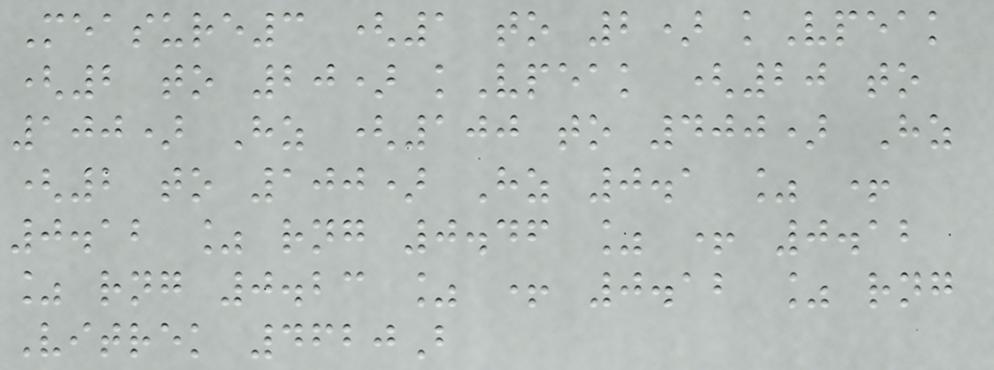Measure3 (1 to 2) kVpeak
(2 to 20) kVpeak (20 to
100) Hz (100 to 400) Hz
(2 to 100) Hz 0.1 % +
0.12 % rng 0.46 % + 0.12
% rng 0.23 % + 0.12 % rng
Vitrek 4620B
